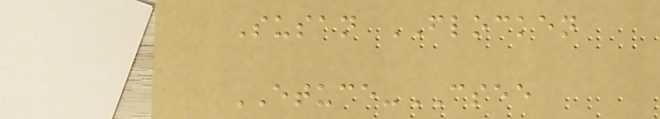Susan FLOCKEN
ETUCE-CSEE
